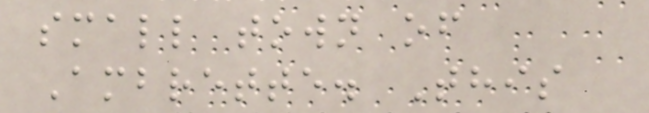small town of
Ambrette. This
